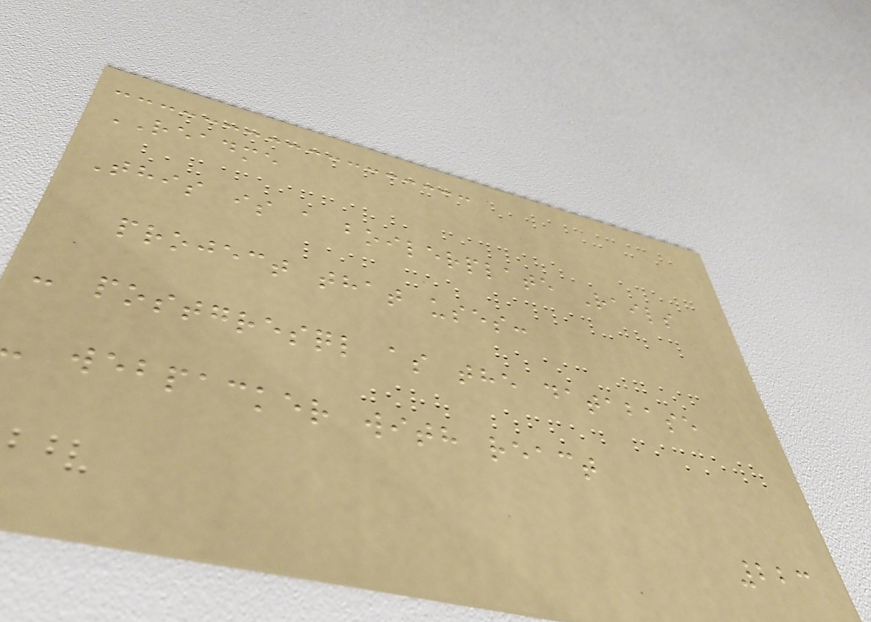README
This is a boilerplate Rails
project that uses:
- postgresql as the database
- webpacker with react
223
